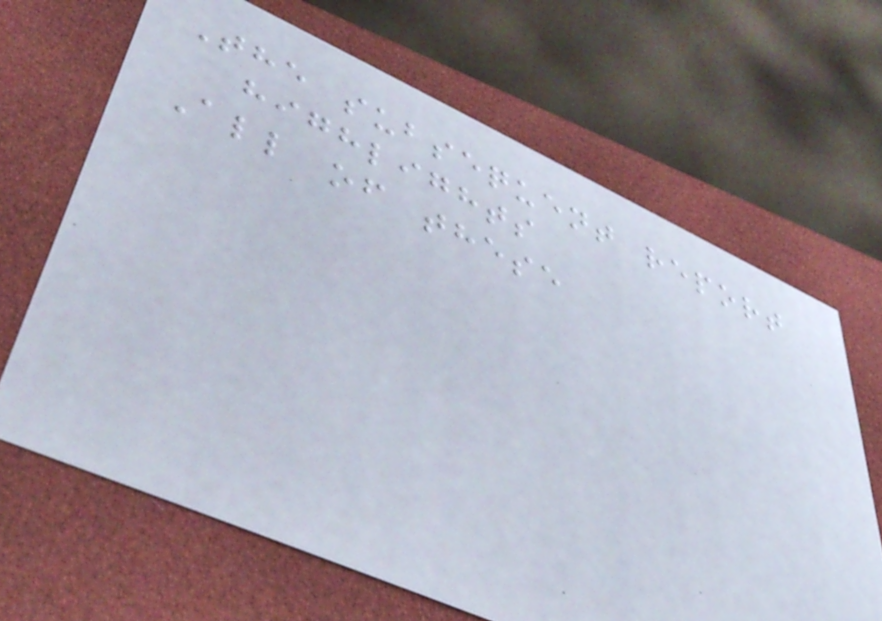The subsequent report
highlights
All of these
